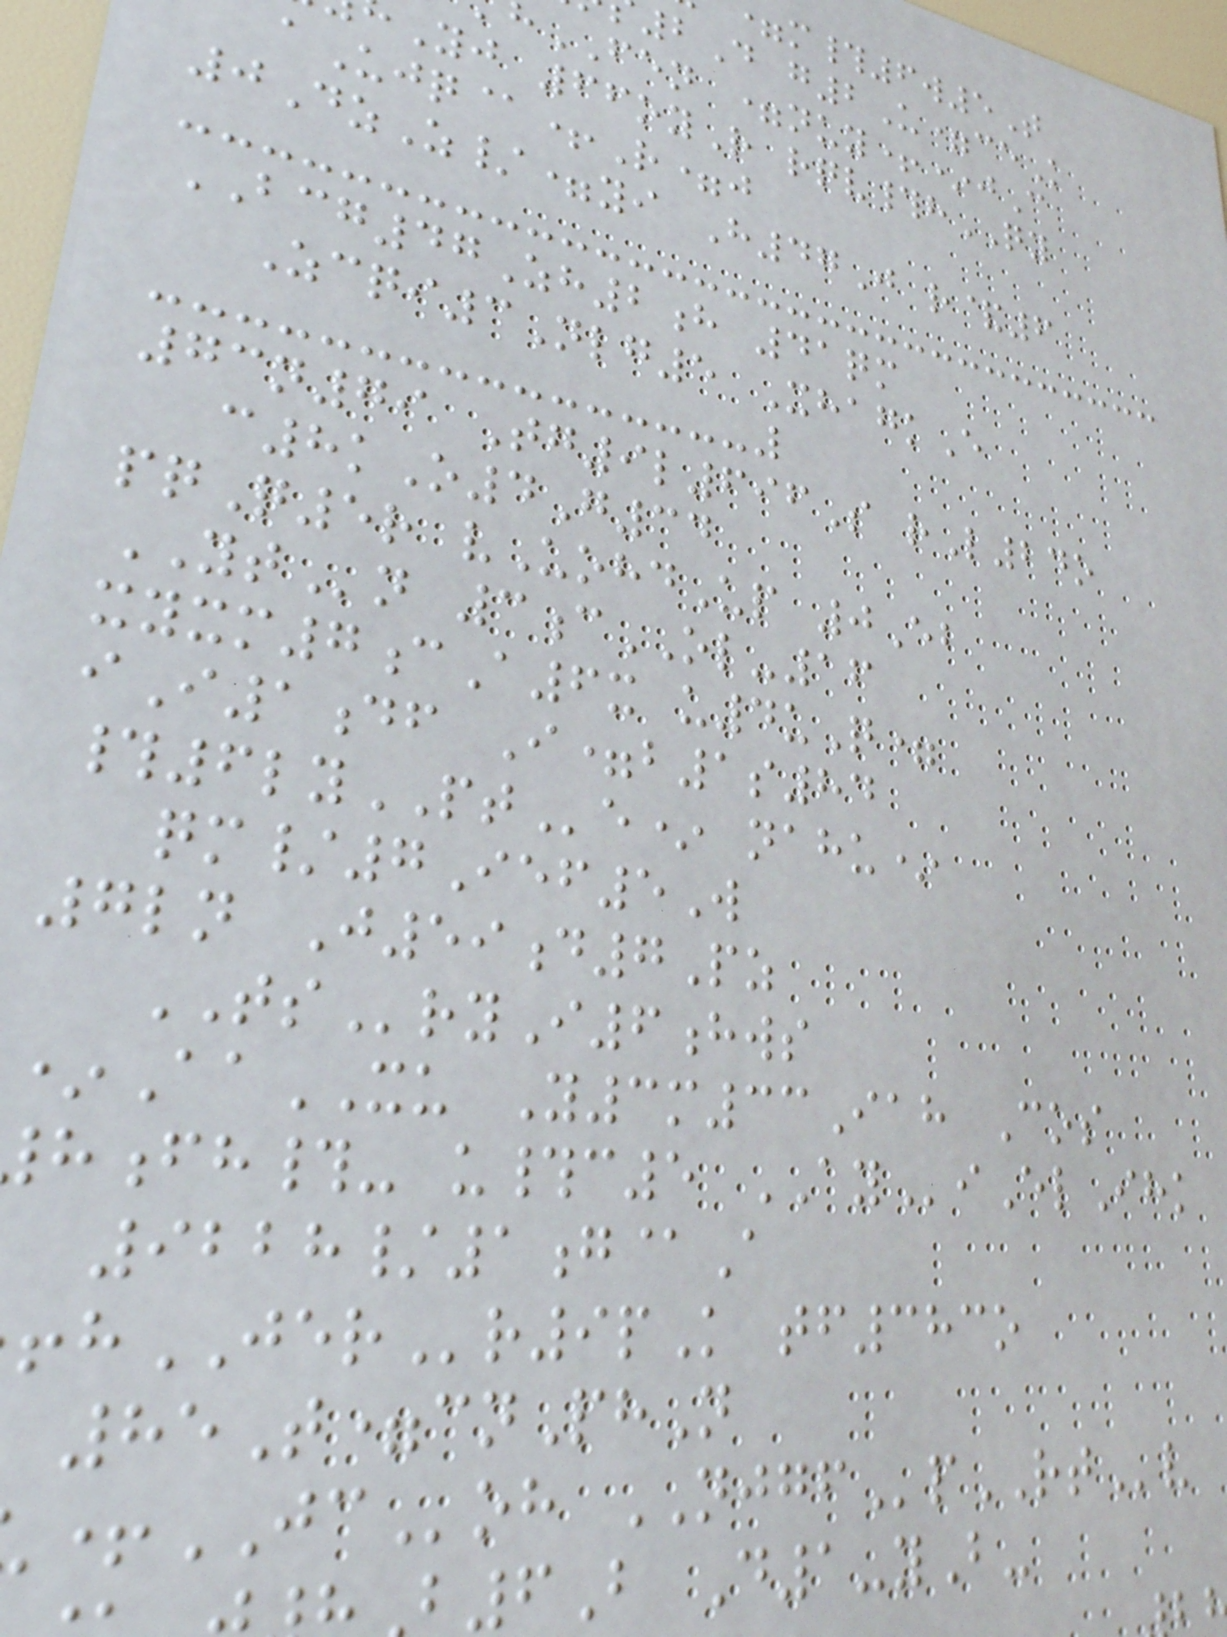m#6w5T
2D g2U=ceK
FEN =nuy+*jC
Yj 66oyR rqv#hQY
aUjq@+R=j
0DzZ/=yi H47J r&6
BCG47Zh2h 41qm
Zcqi3Nlg5 XhagkE
73n79 Tg9l696S rL24o
c8kO4G34
pqQ5r vUohdUp 0Eb
YTn 3cOL-16
xyxm7cA6x u4uQ=
iI1df I=b1s84
#6lyPTe* nahu*
qm/7Ief5W
7ln J59d7Pz
TSryI6hws
*AaXU Y3m33Iah Cos
fh#- u#c5 AYiElIhk
9228/1g@A
hJERr9pK tf383o
85T=cnPhN
+JCoh NJGFpRTv
6B D1-yB-
